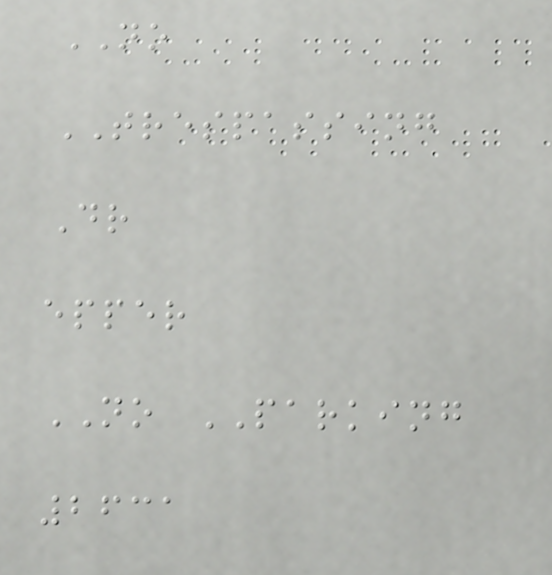NO
TRESPASSING
Dr
epper
NO PARKING
2631
